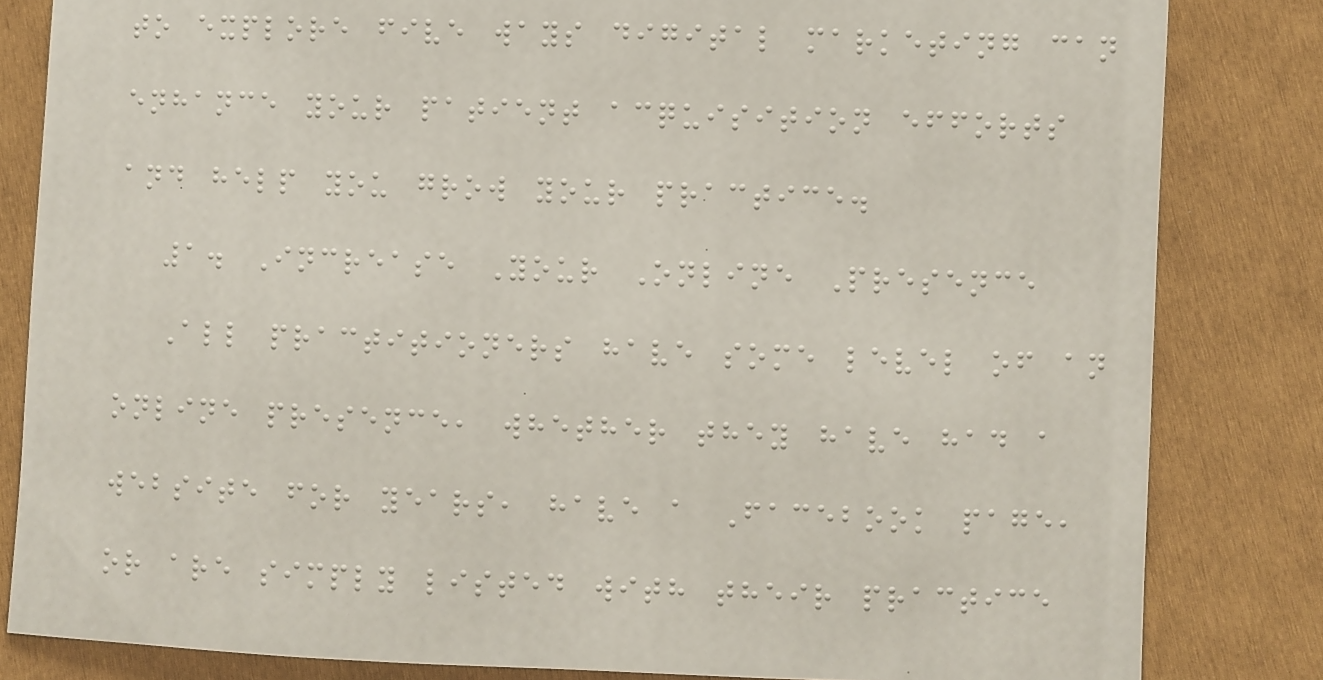to explore five ways digital marketing can
enhance your patient acquisition efforts
and help you grow your practice.
1. Increase Your Online Presence
All practitioners have some level of an
online presence, whether they have had a
website for years, have a Facebook page,
or are simply listed with their practice
